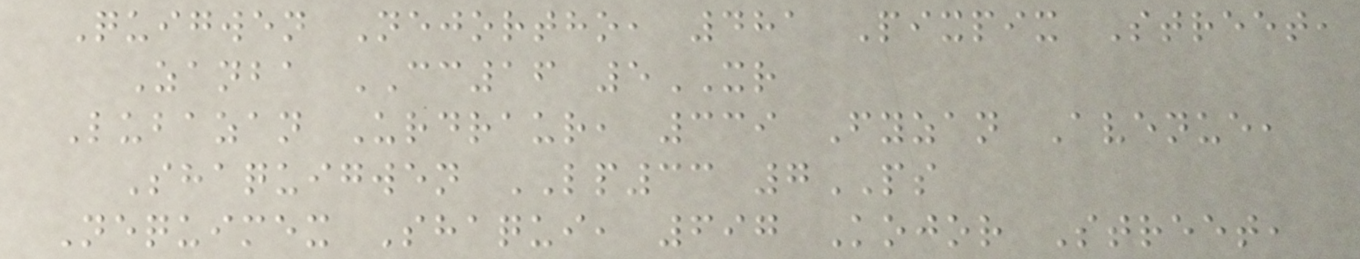Quigwen Nejortho, 481 Pixpix Street,
Zanba CC16 5XR
Lubazan Urdraur, 339 Fyzan Avenue,
Shaquigwen LP33 7PS
Nequimex Shaqui, 697 Kojor Street,
